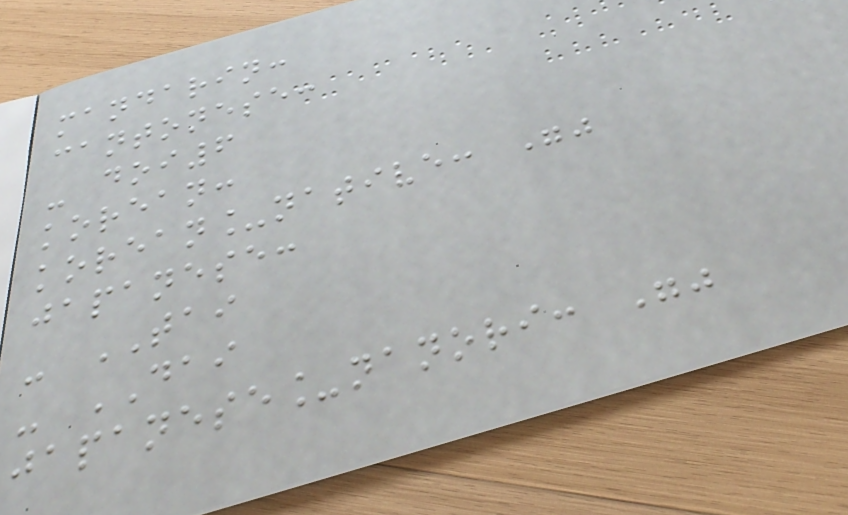mandarin:
cantonese:
- doi6
korean:
korean_native: ""
japanese:
- TAI
- DAI
japanese_nanori: ""
